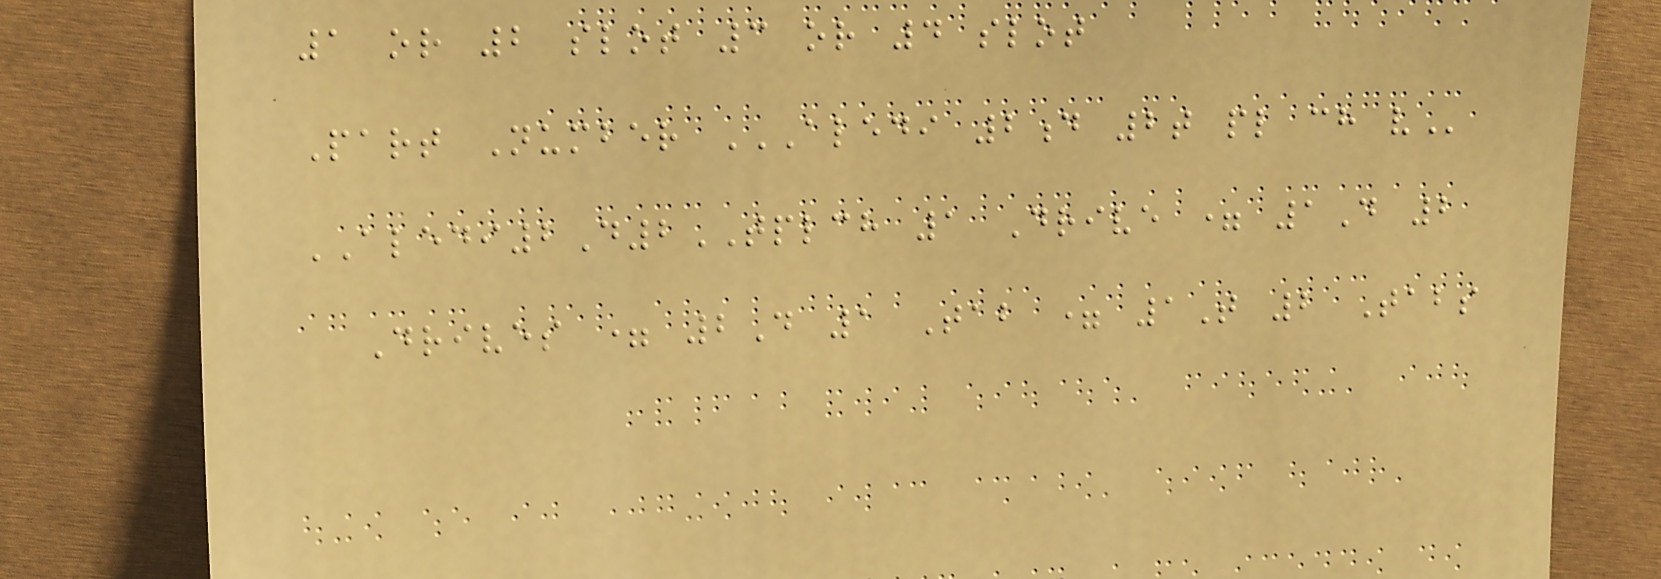1 or 2 slot 3 or 4 slot
Part Number ALEDI 2D 2T PL CH V
ALEDI2D2TPLCH 1 Drive = 1D 2
Drives = 2D 1 Tab = 1T 2 Tabs
